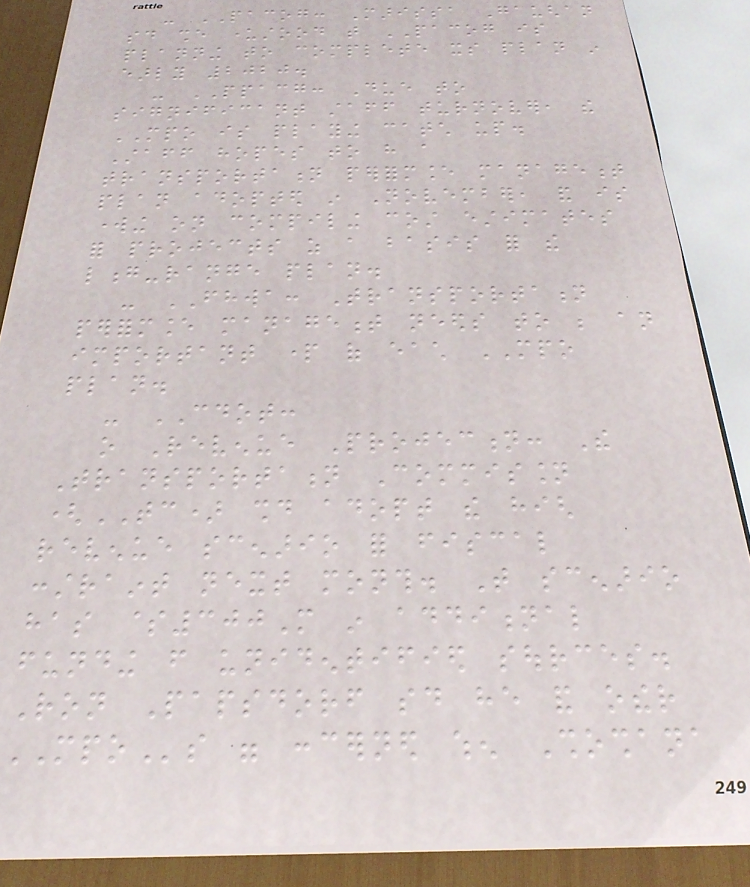- PACOG: Marissa Gaughan
said she understood that PACOG is
planning to complete its plan in
early 2020.
- PPACG: Due to
significant staff turnover, the
MPO is playing catch up.
Staff hopes to have a
transportation performance management
plan adopted in November, and is
working on compiling cost estimates
for projects as a basis for the
long-range plan.
- FHWA: Transportation
performance management needs to be an
important part of each MPO
plan.
- CDOT:
o Revenue Projection: The
Transportation Commission
(TC) should adopt the high
revenue scenario for fiscal
constraint next month. That scenario
has $300M in additional
funding from unidentified sources.
Ron Papsdorf said he and other
MPOs were concerned when Shoshana
